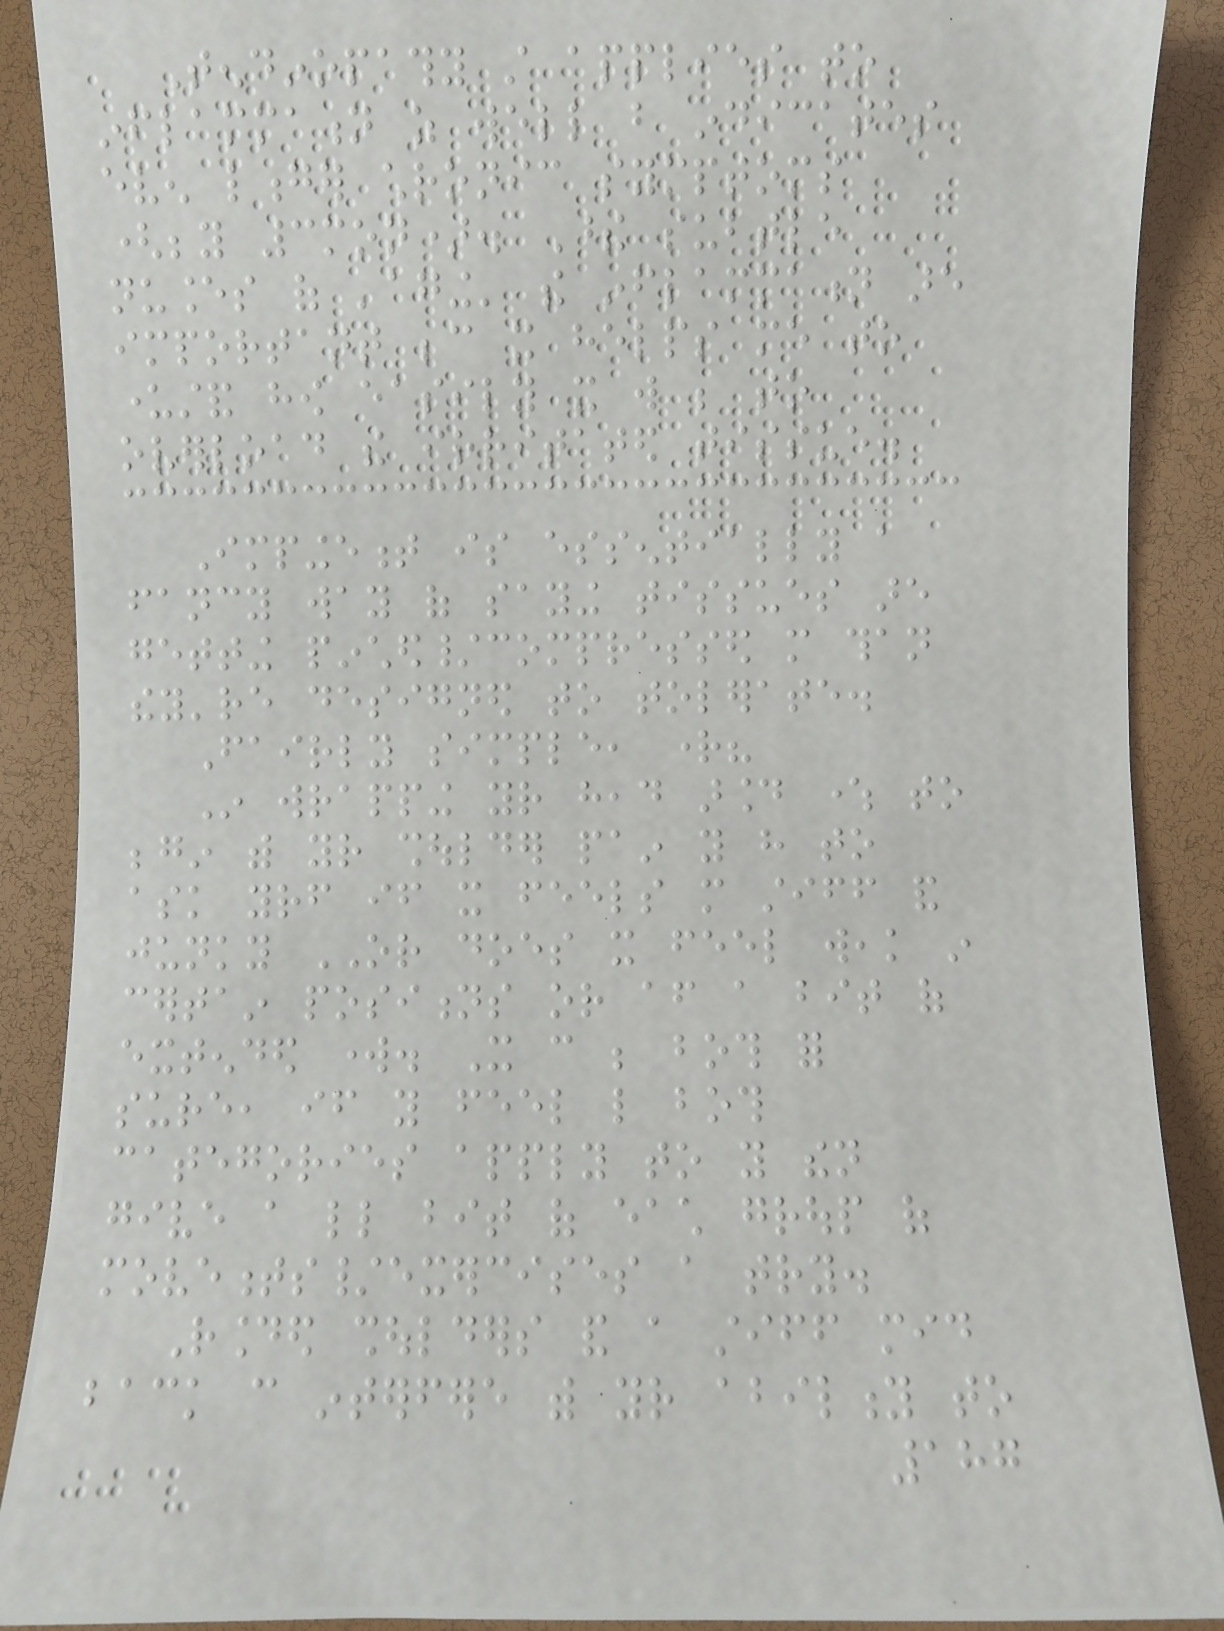Tendinopathy still applies to
inflammation as well but indicates
even longer chronic symptoms
(beyond 3mon). These subtle
nuances of 'aging' the inflammation are
important because it helps me to
understand how easily it will be to
overload the irritated tissue.
Impingement is essentially a
fancy way of saying tissues are
getting pinched/compressed more than
they're designed to tolerate.
Fairly simple, right?
In wrapping your head around where to
begin with your shoulder pain you have to
ask yourself if it feels more stiff and
junky OR does it feel weak in
certain positions or after a bit of
extended work. It can be both for
sure, if you feel like both
categories apply to you then
give a little bit of each group of
movements/exercises a try.
Rounded shoulders and a stiff mid
back can interfere with your ability to
187
